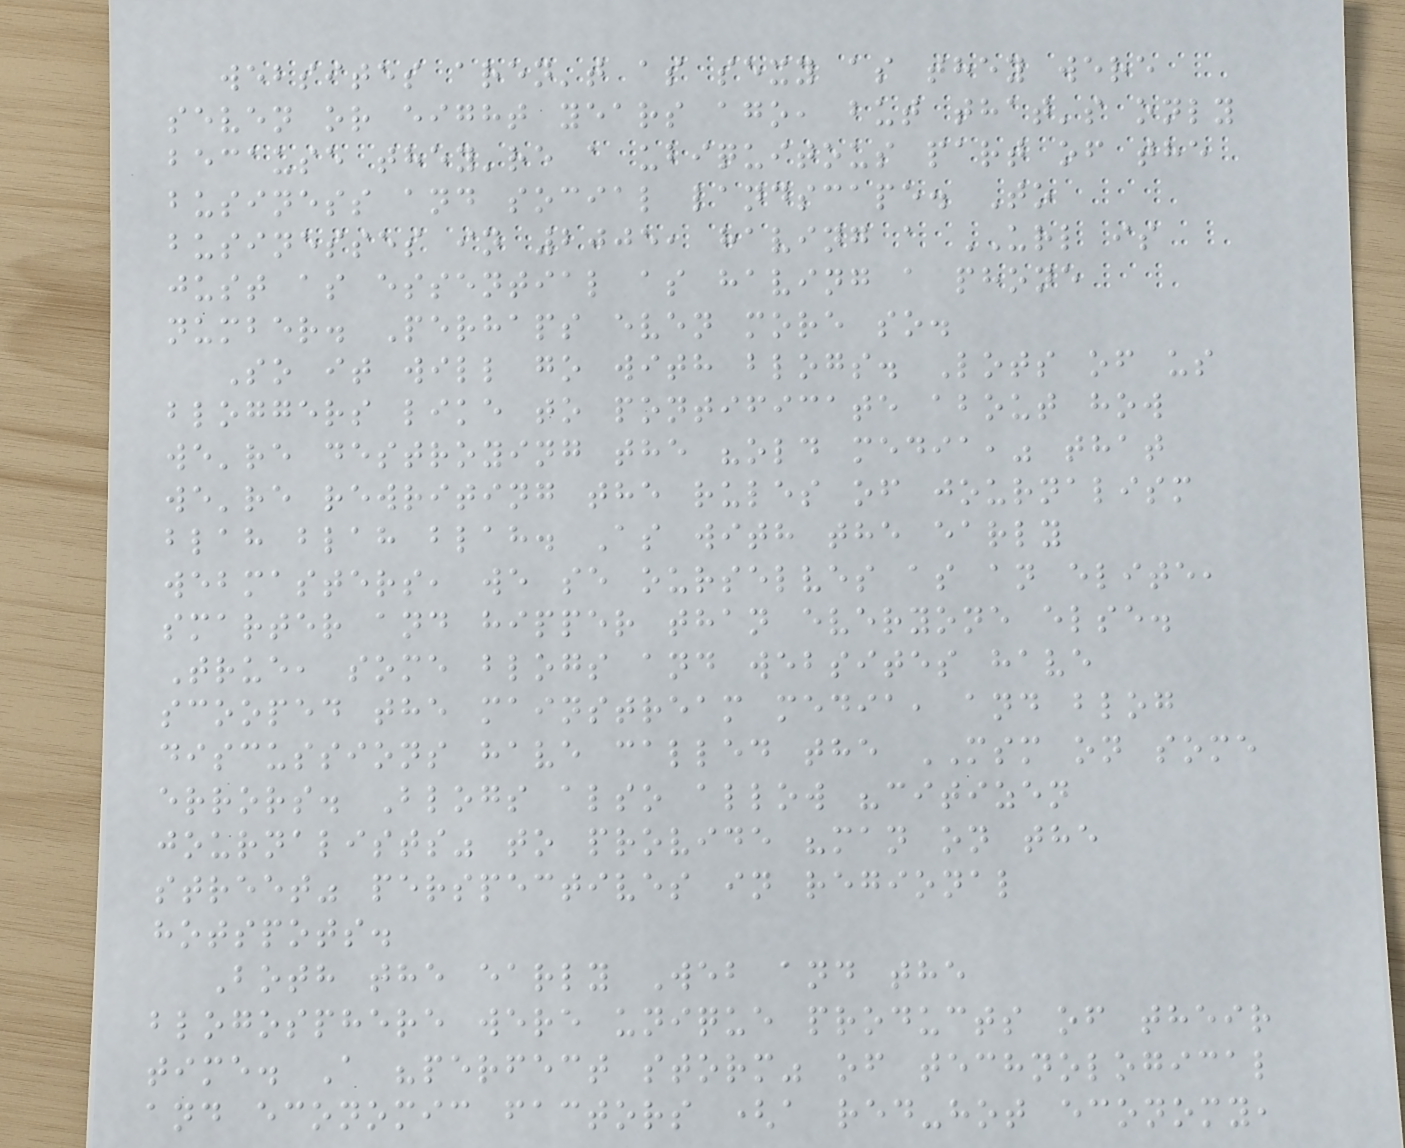websites aren't as sexy as they were
seven or eight years ago, but that's only
because they're a ubiquitous part of the
business and social landscape. To
businesses in 2005, having a URL is
just as essential as having a phone
number. Perhaps even more so.
So it will go with blogs. Lots of us
bloggers like to pontificate about how
we're destroying the "old media," that
we're rewriting the rules of journalism
blah blah blah. As with the early
webmasters, we se ourselves as an elite,
smarter and hipper than everyone else.
True, some blogs and websites have
scooped the mainstream media, and blog
discussions have called the MSM on some
errors. Blogs also allow "citizen
journalists" to provide "man on the
street" perspectives in regional
hotspots.
Both the early Web and the
blogosphere were unique products of their
time. A "perfect storm" of technological
and economic factors (a red-hot economy,
